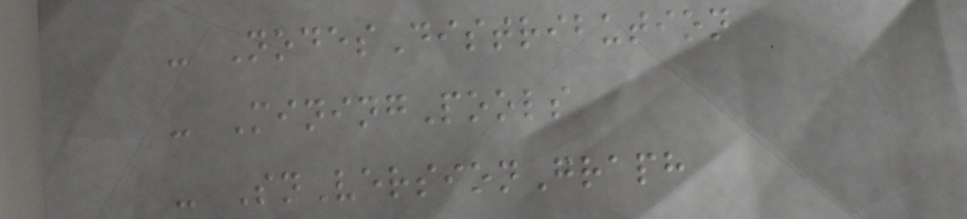- NodesDistribution
- MiningPools
- SnVersionGraph
